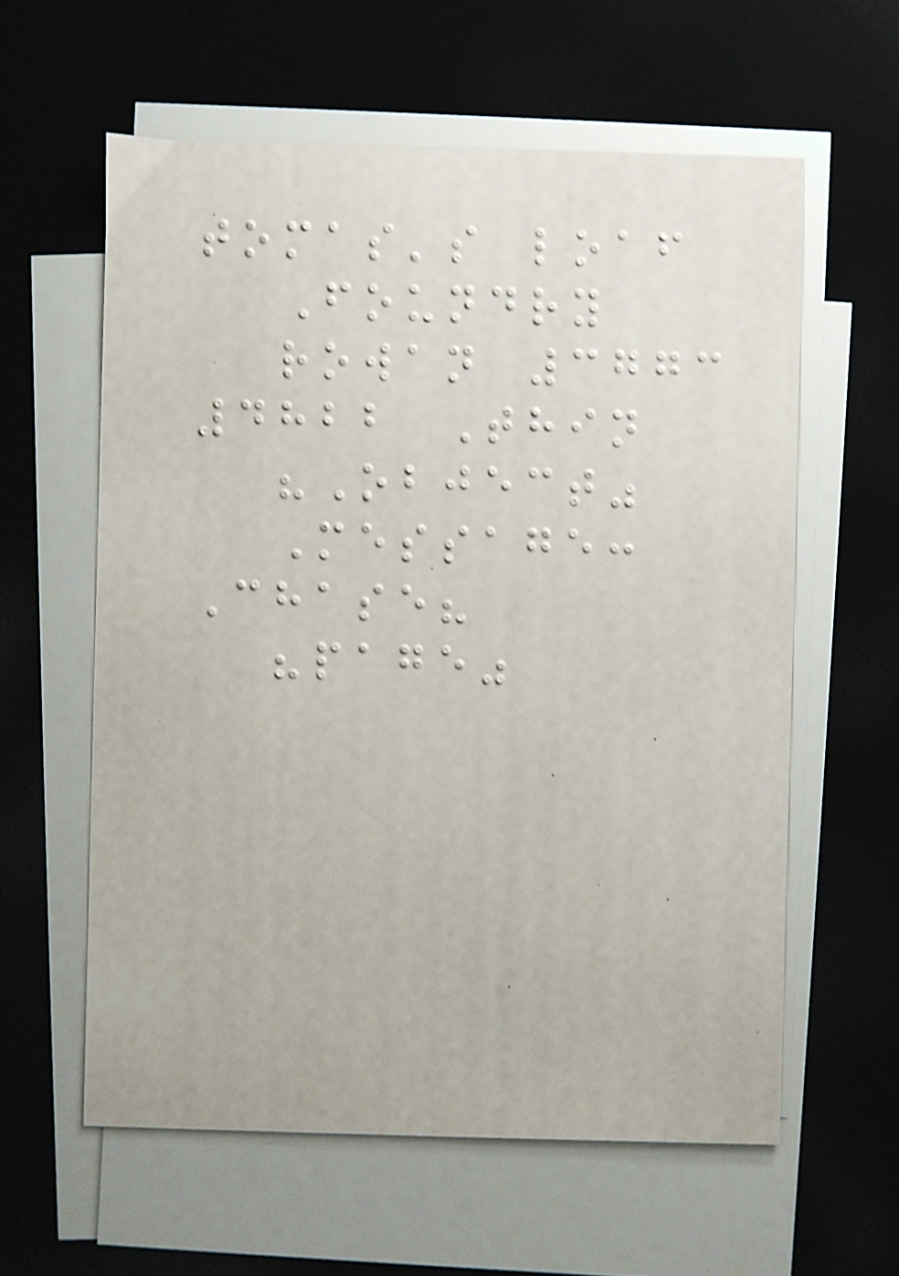tomas's loaf
Foundry
rowan 3773
4822 Thin
"Object"
Message:
Chase?
"page"
